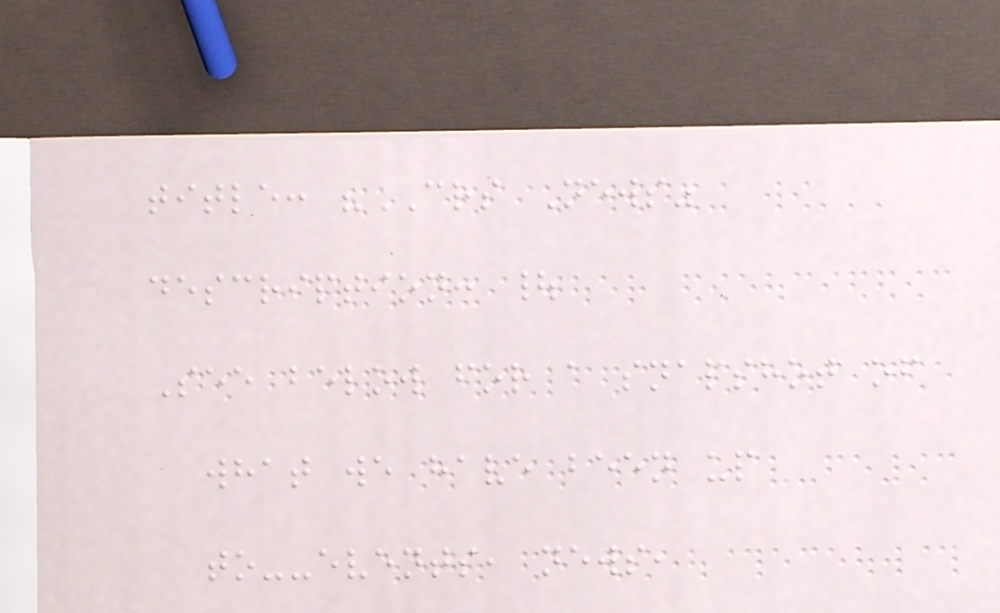title: "CRS News"
description: |
See below for a snapshot of
what we have been up
to--events, news,
